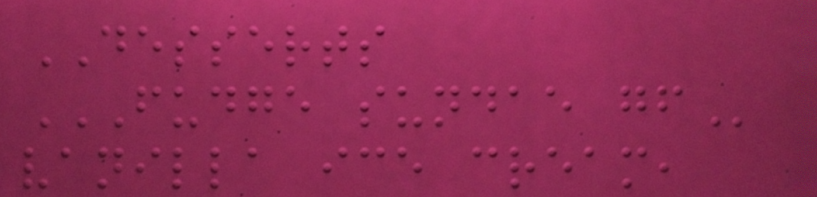DESSERTS
FUDGE SUNDAE GF
vanilla ice cream,
